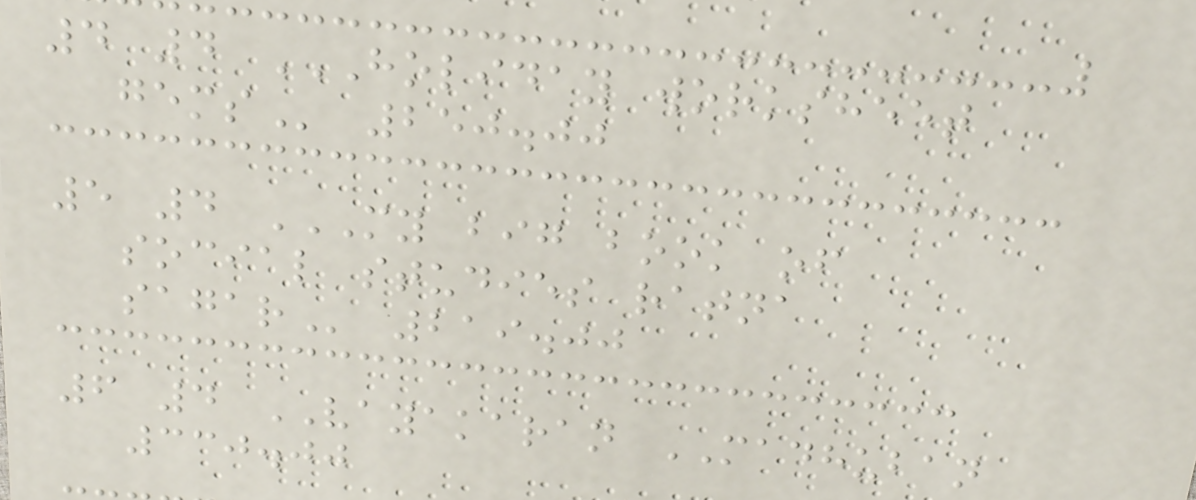4 4 HOLIDAY WORKSHEET
GEMS 250.00
5 4 MY BIG BOOK OF
SOCIAL STUDIES RATNA
SAGAR 219.00
6 4 VAYAKARAN MADHUBAN
330.00
